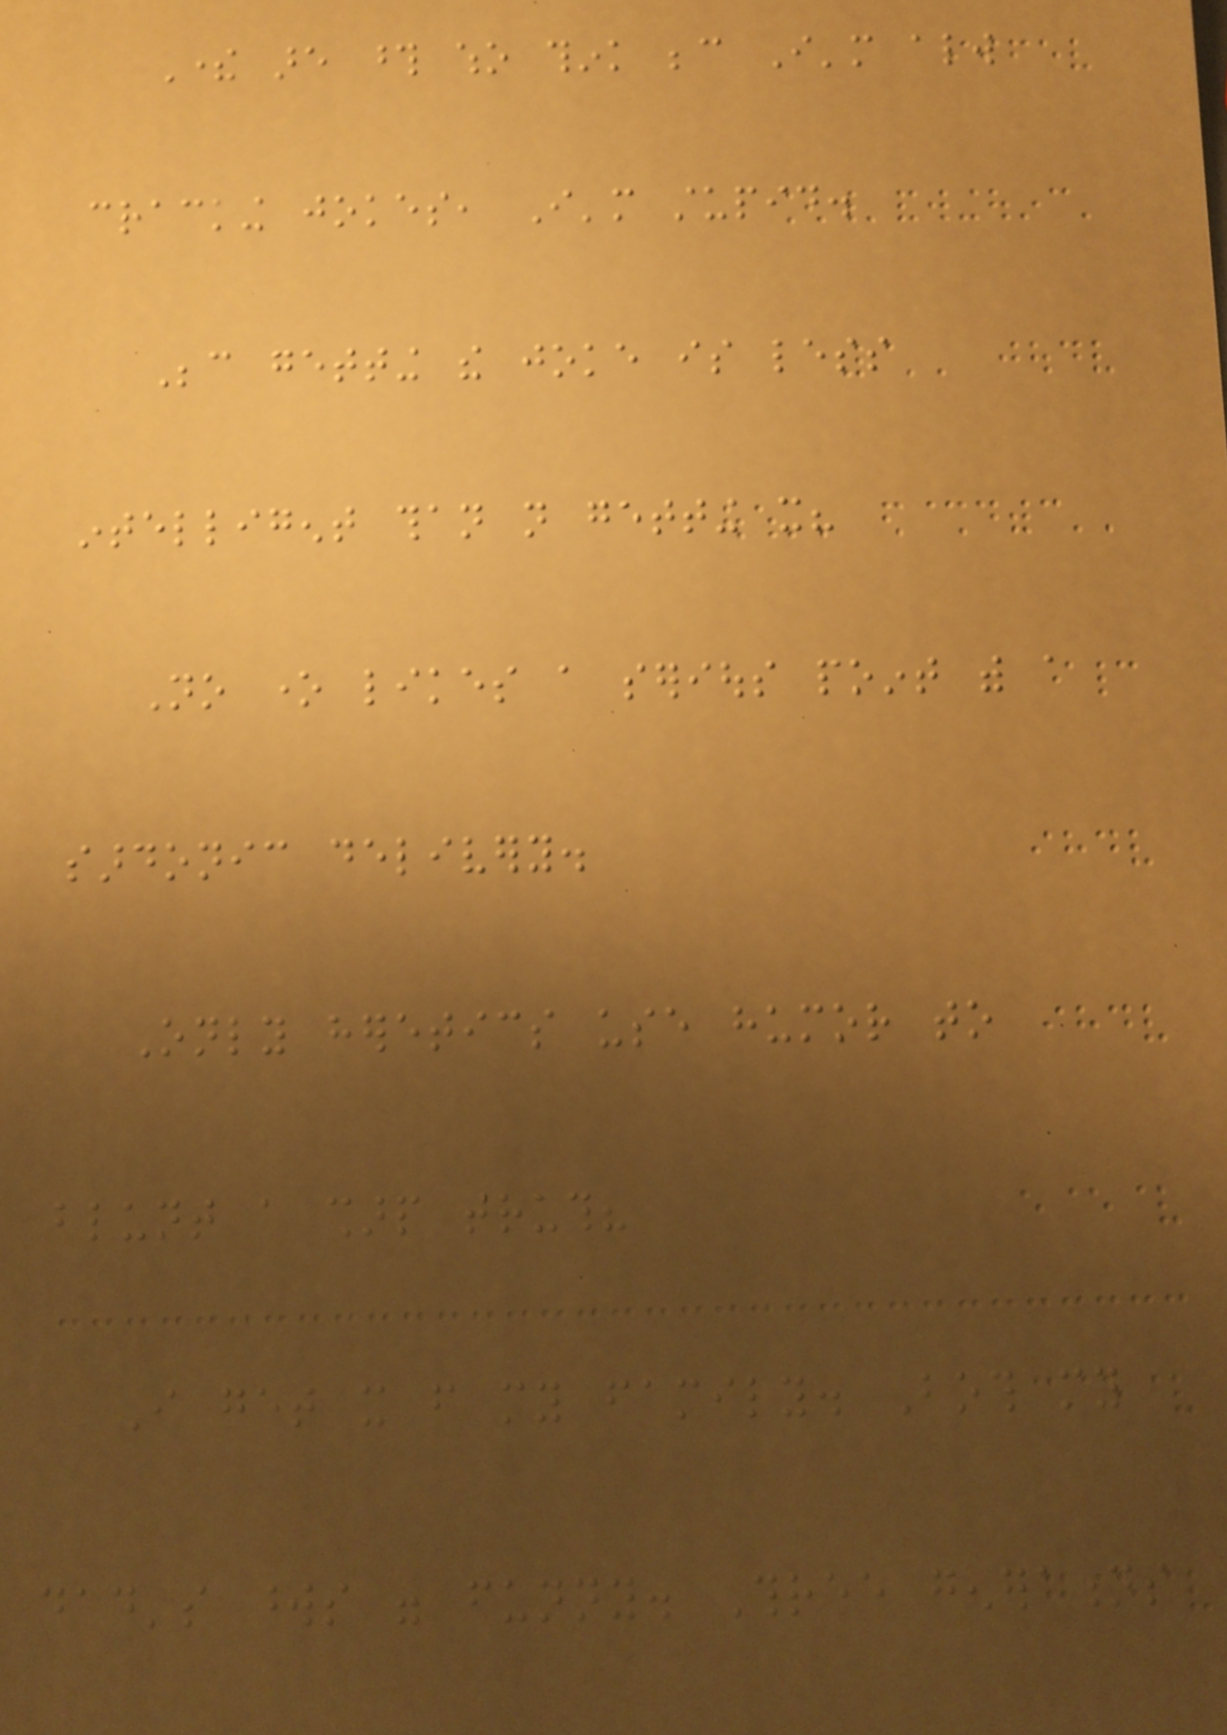There are those who think because I'm always
cracking jokes, I'm stupid.
Because getting the joke is less
intelligent than not getting it?
No one likes a serious point with a
sardonic delivery.
Only heretics use humor to
blunt a sharp truth?
I get it from my family. Both my
dad's words were funny. Three generations
